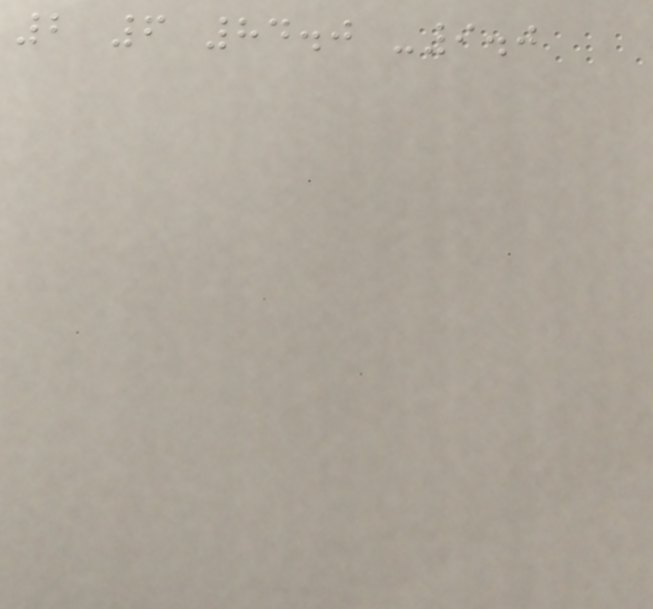2 6 84.0 -9.0
